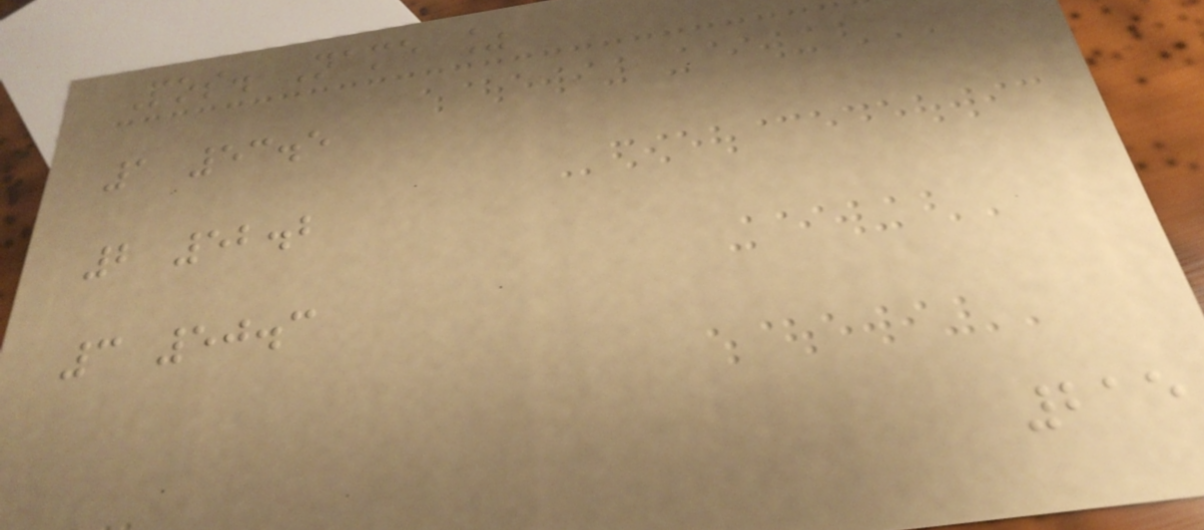Pos. Name %
1 53.5
2 52.2
3 50.3
215
